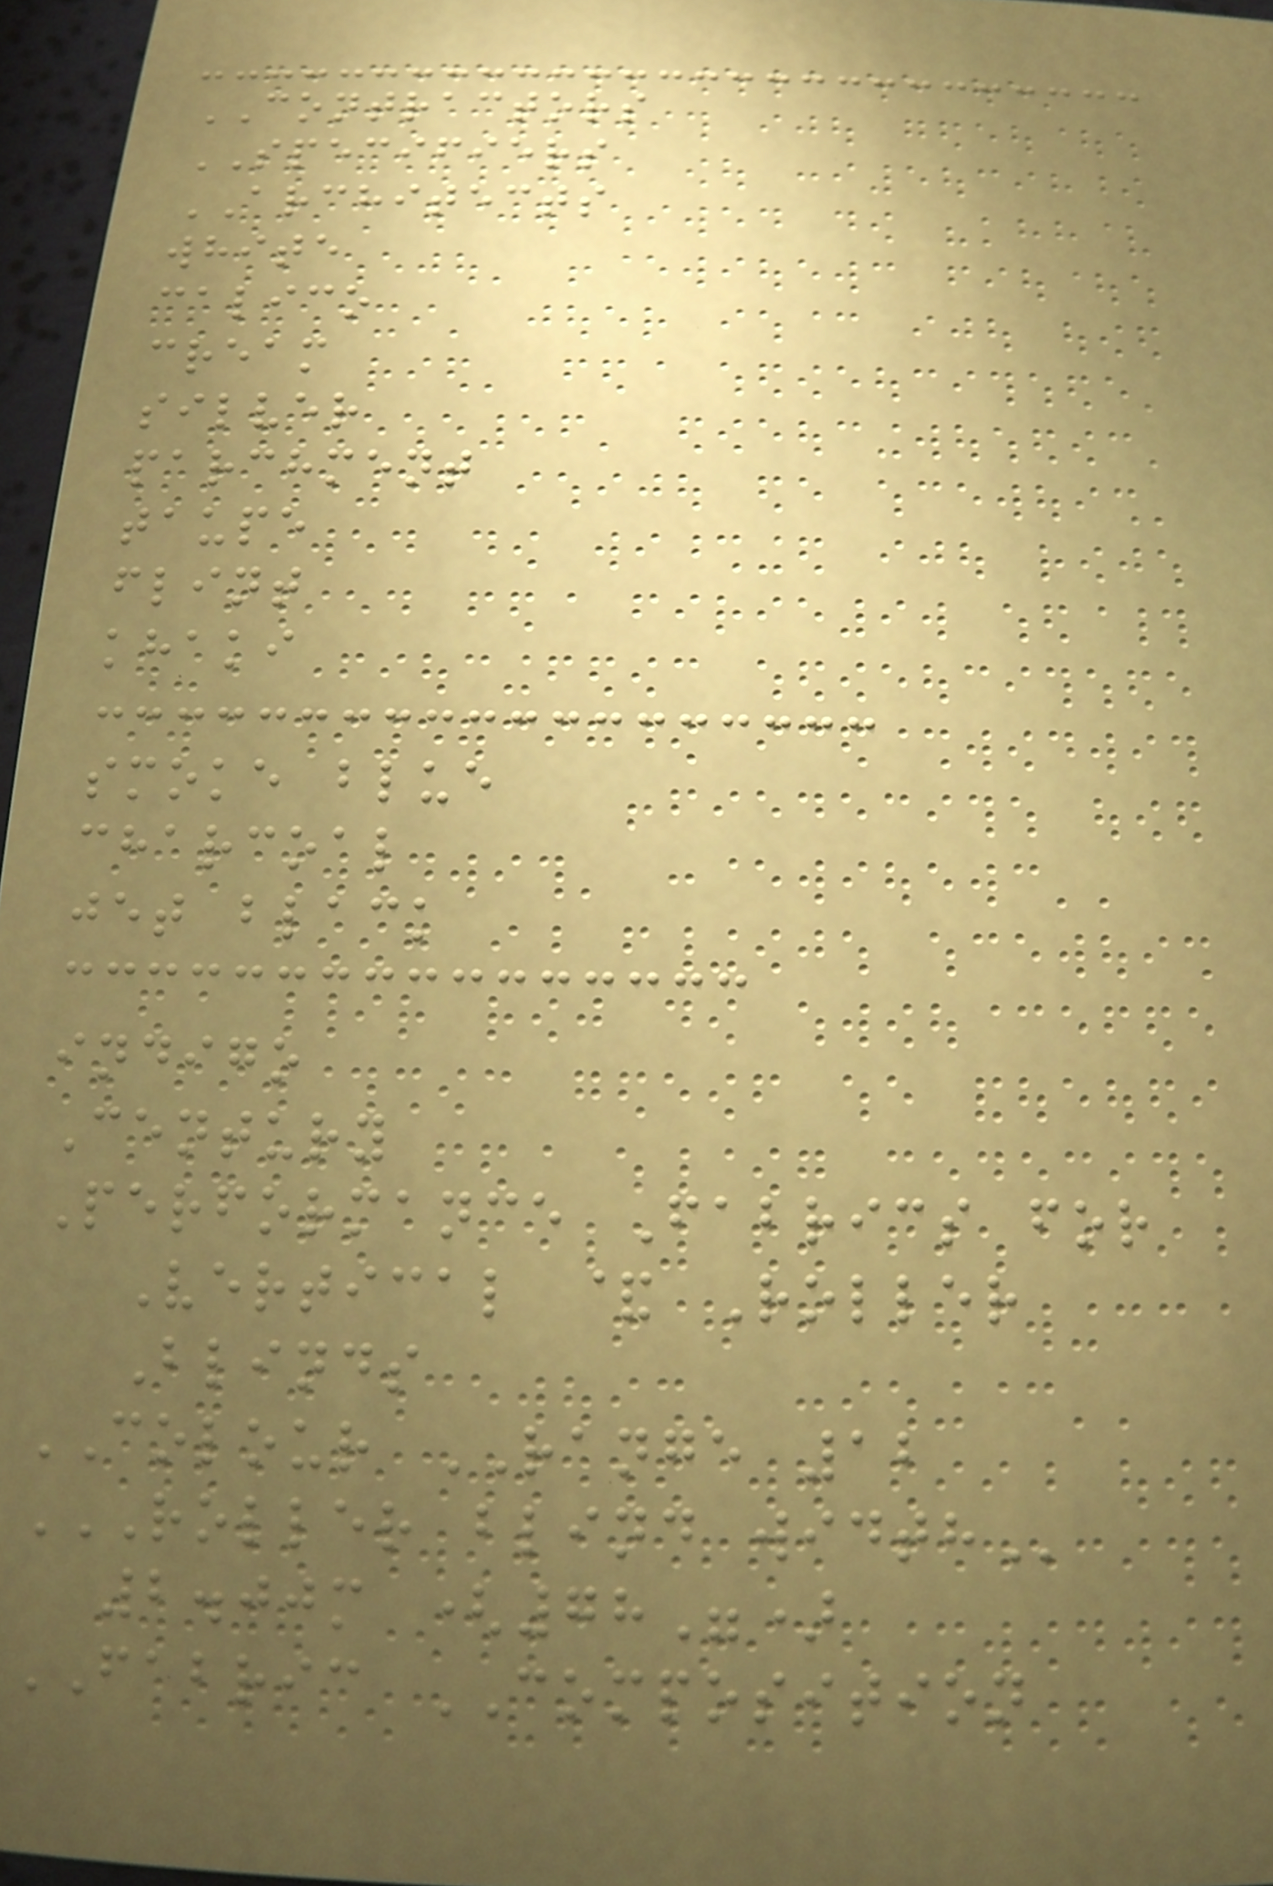CONTRACTORS
SPECIFIERS
ARCHITECTS
white
calico
cream
silver
parchment
taupe
flint
khaki
smoke blue
charcoal
jet black
indigo
Century
Performance Fabrics for
Vertical & Roller
Blinds
COLOUR RANGE 12
ROLLER BLIND WIDTH
2.00m (78")
FABRIC COMPOSITION
